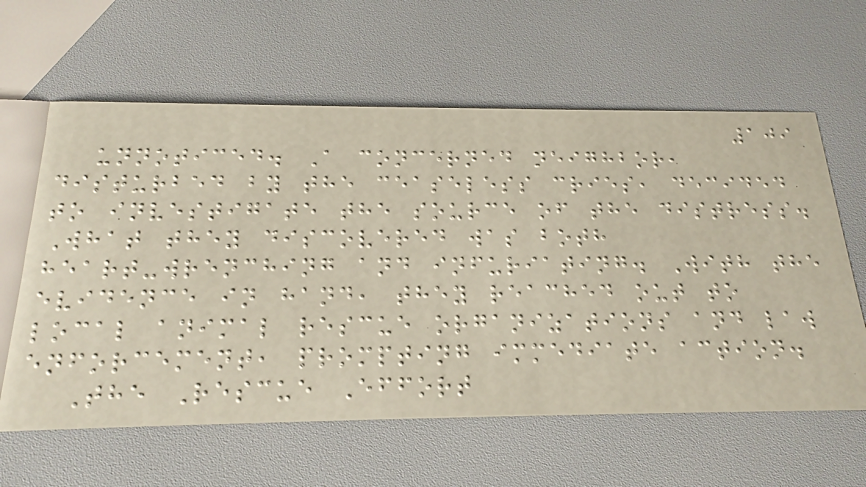109
unnoticed. A concerned neighbor,
disturbed by the ceaseless cries, decided
to investigate the source of the distress.
What they discovered was both
heart-wrenching and infuriating. With the
evidence in hand, they reached out to
local animal rescue organizations and law
enforcement, prompting immediate action.
The Rescue Effort
